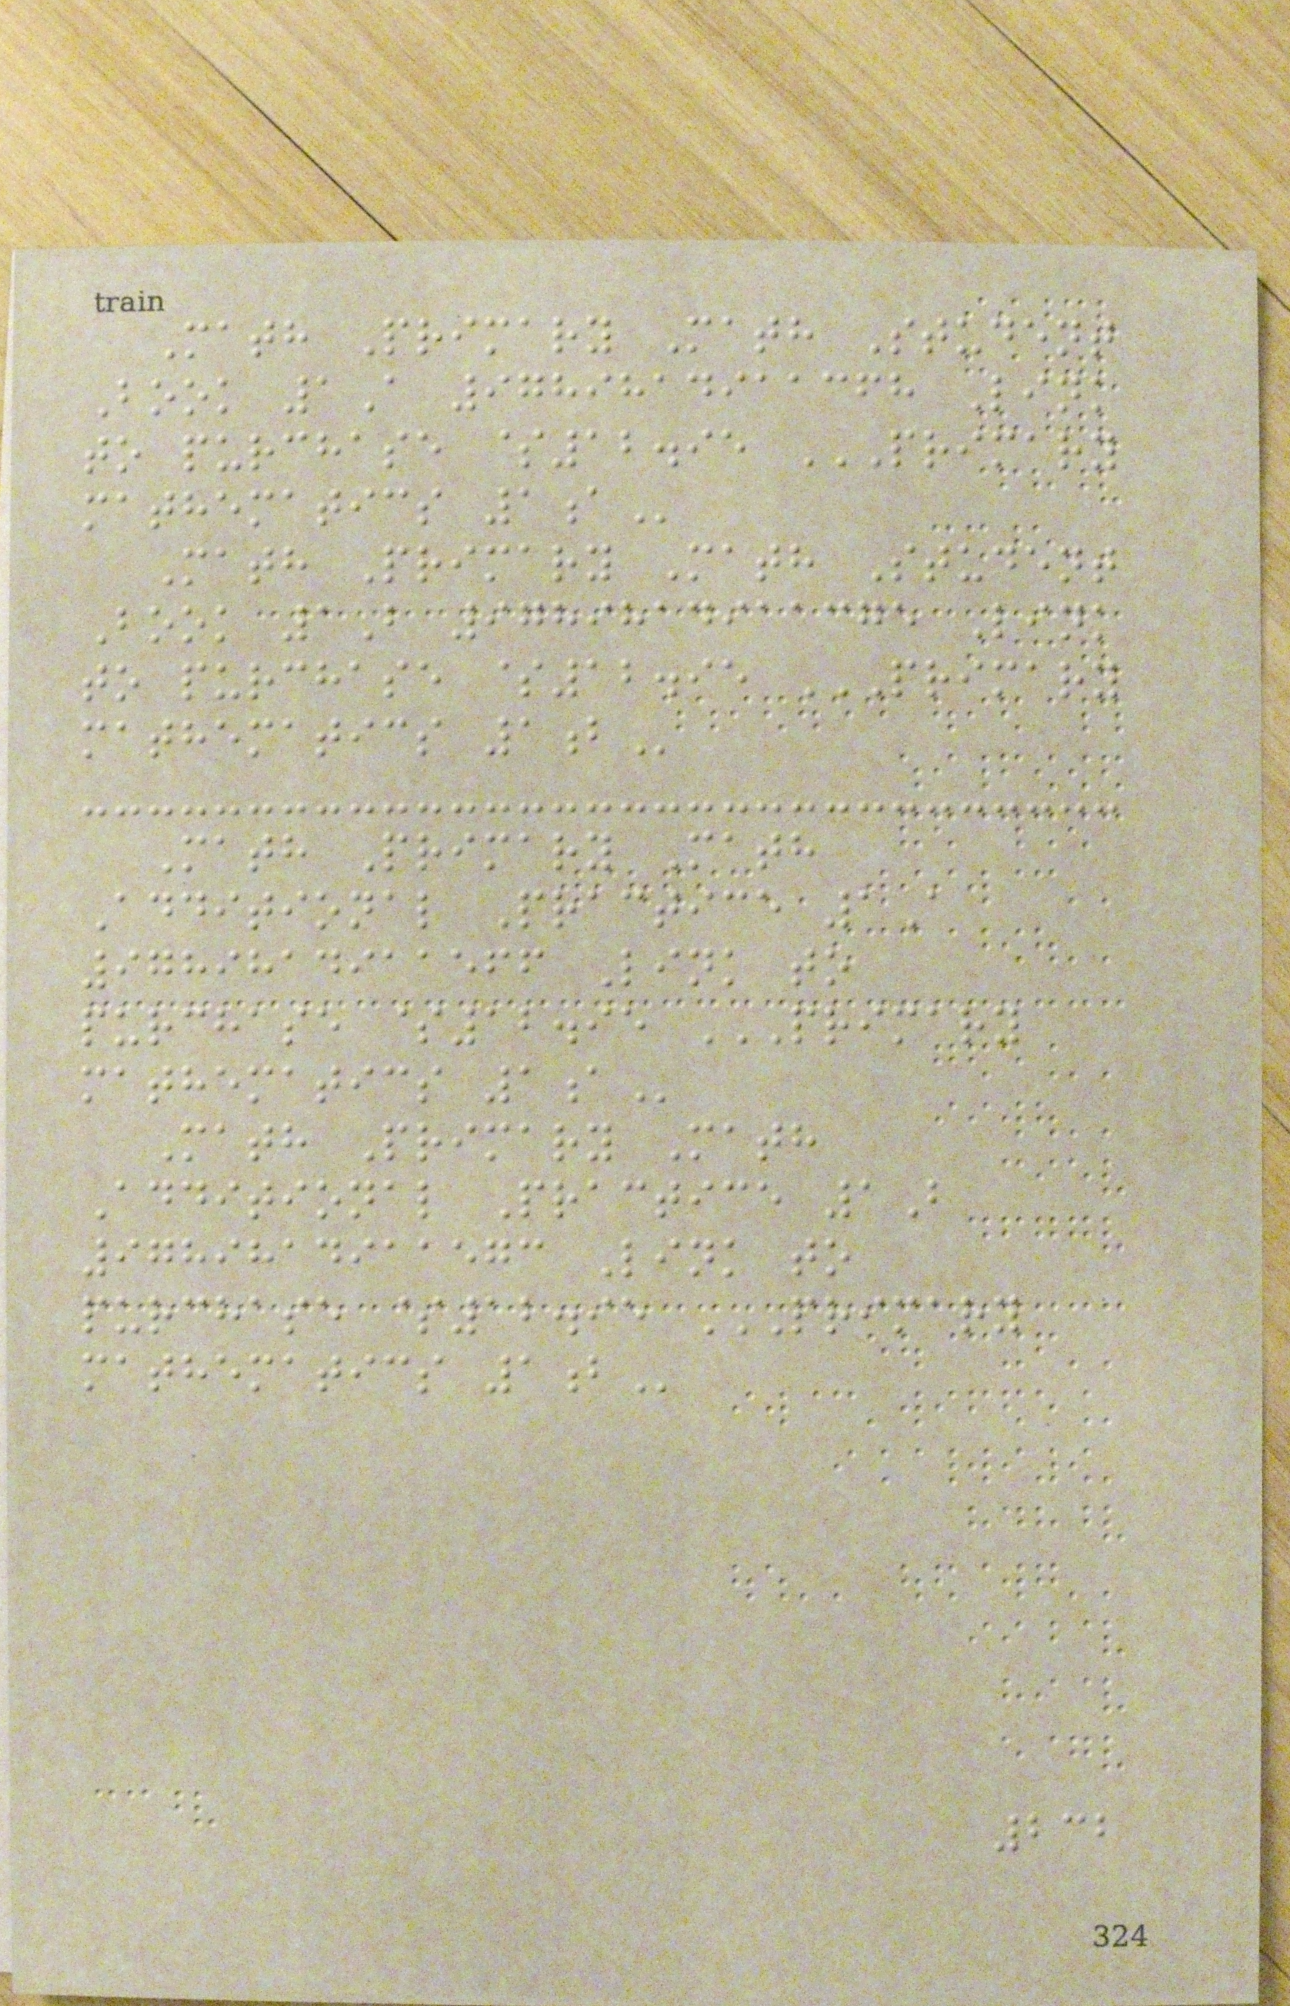Math Primary Math Student
Book 1A 9789814911368 Link
to purchase $12.95 PRIMARY
MATHEMATICS 1A
Math Primary Math Student
Book 1B 9789814911375 Link
to purchase $12.95 PRIMARY
MATHEMATICS 1B
Math Primary Math
Additional Practice 1A
9789814911566 Link to
purchase $12.95 PRIMARY
MATHEMATICS 1A
Math Primary Math
Additional Practice 1B
9789814911573 Link to
purchase $12.95 PRIMARY
MATHEMATICS 1B
232
